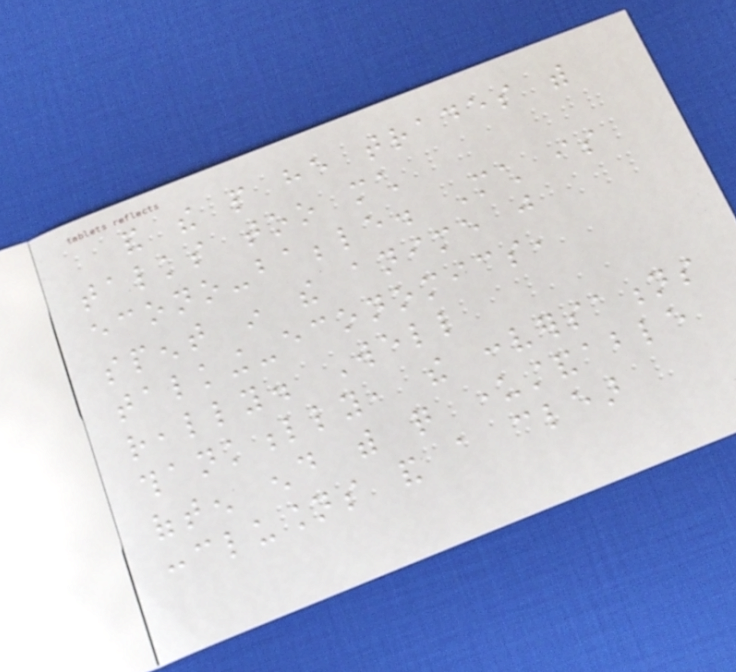and the people he trades with
talks too much
econo-babble. Much is
spent in the anime just
talking-economics,
really. Well
thankfully, the conversations
often end with quite understandable
conclusions and a clear
